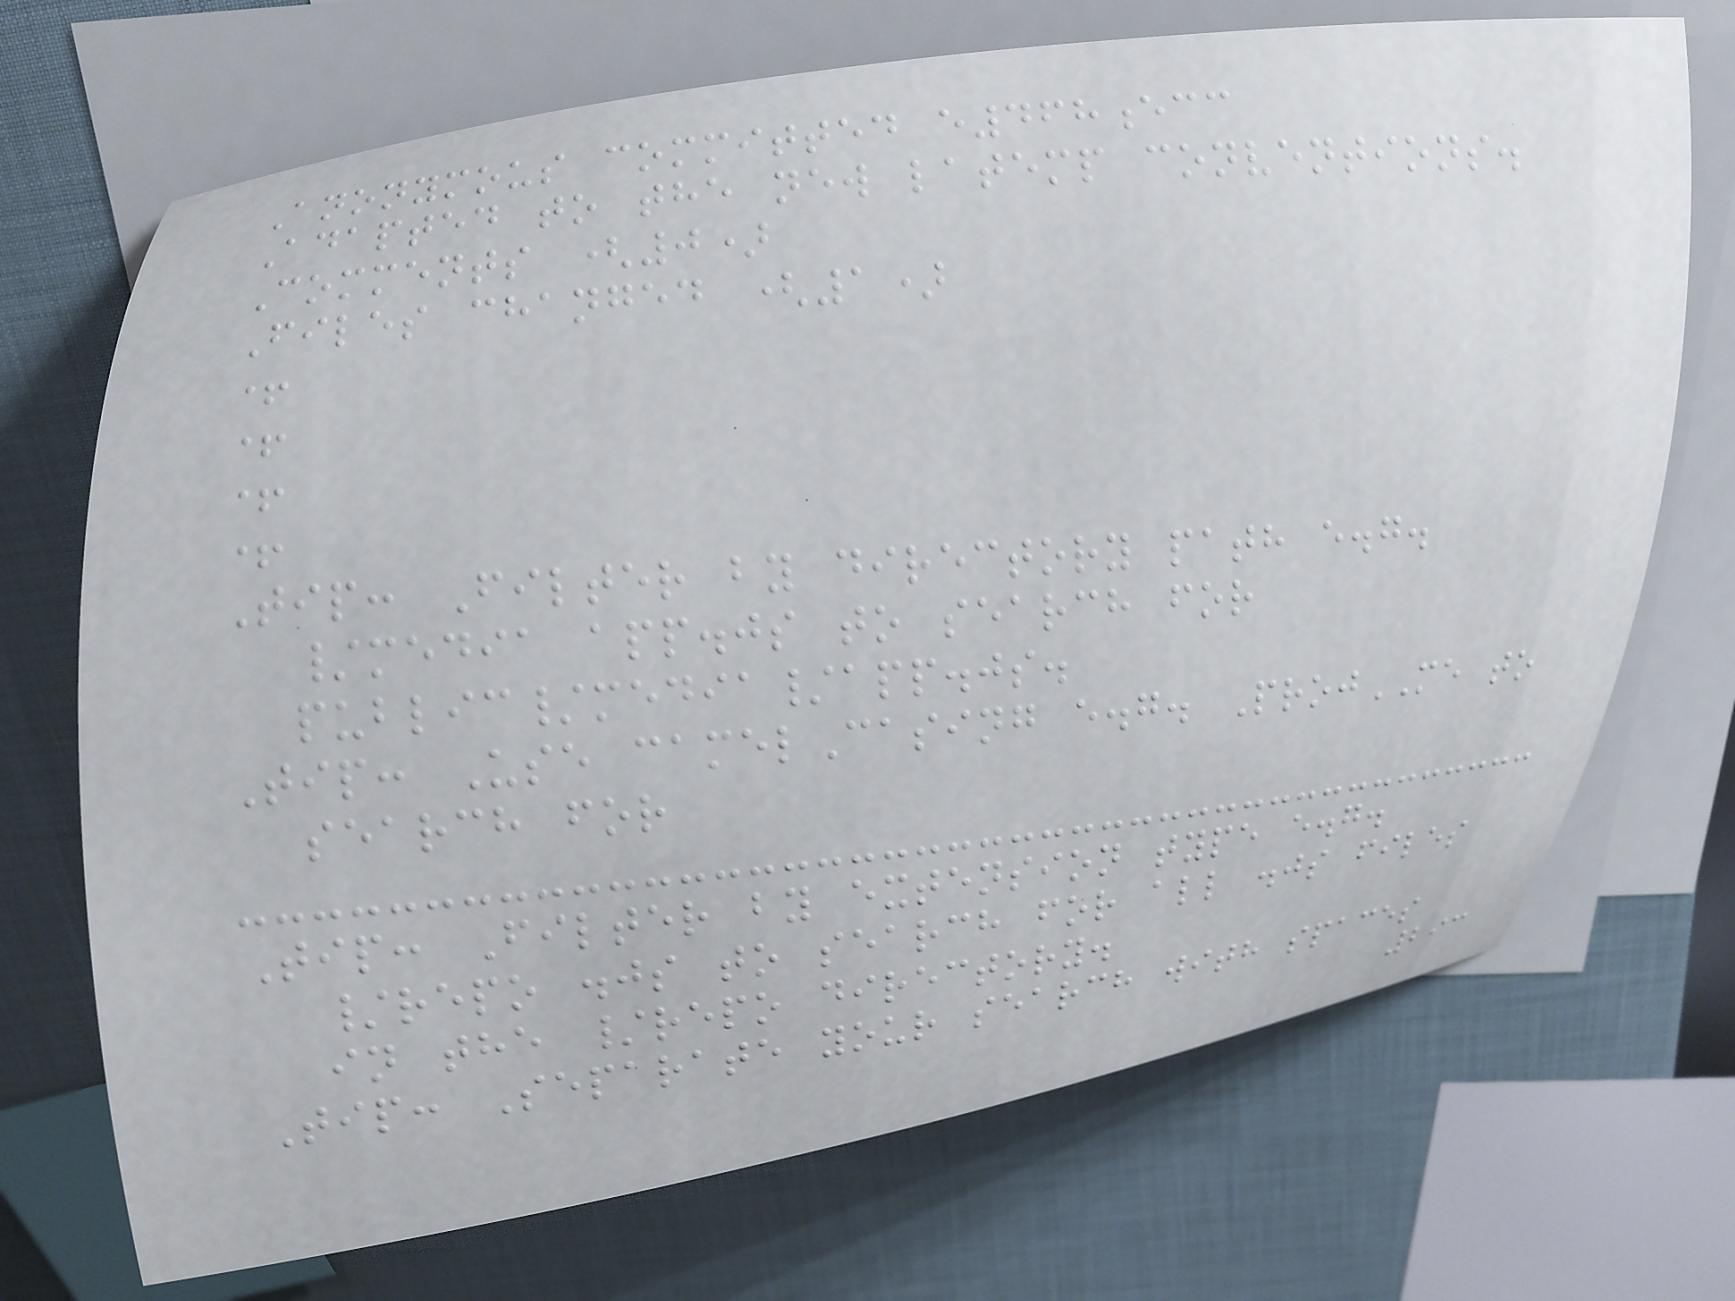Anonymous committed e468ecc
Adapted to the new latemp conventions.
Comments (0)
Files changed (1)
+
+
+
+
Tip: Filter by directory path e.g.
/media app.js to search for
public/media/app.js.
Tip: Use camelCasing e.g. ProjME to
search for
Tip: Filter by extension type e.g.
/repo .js to search for all .js files
in the /repo directory.
Tip: Separate your search with spaces
293
